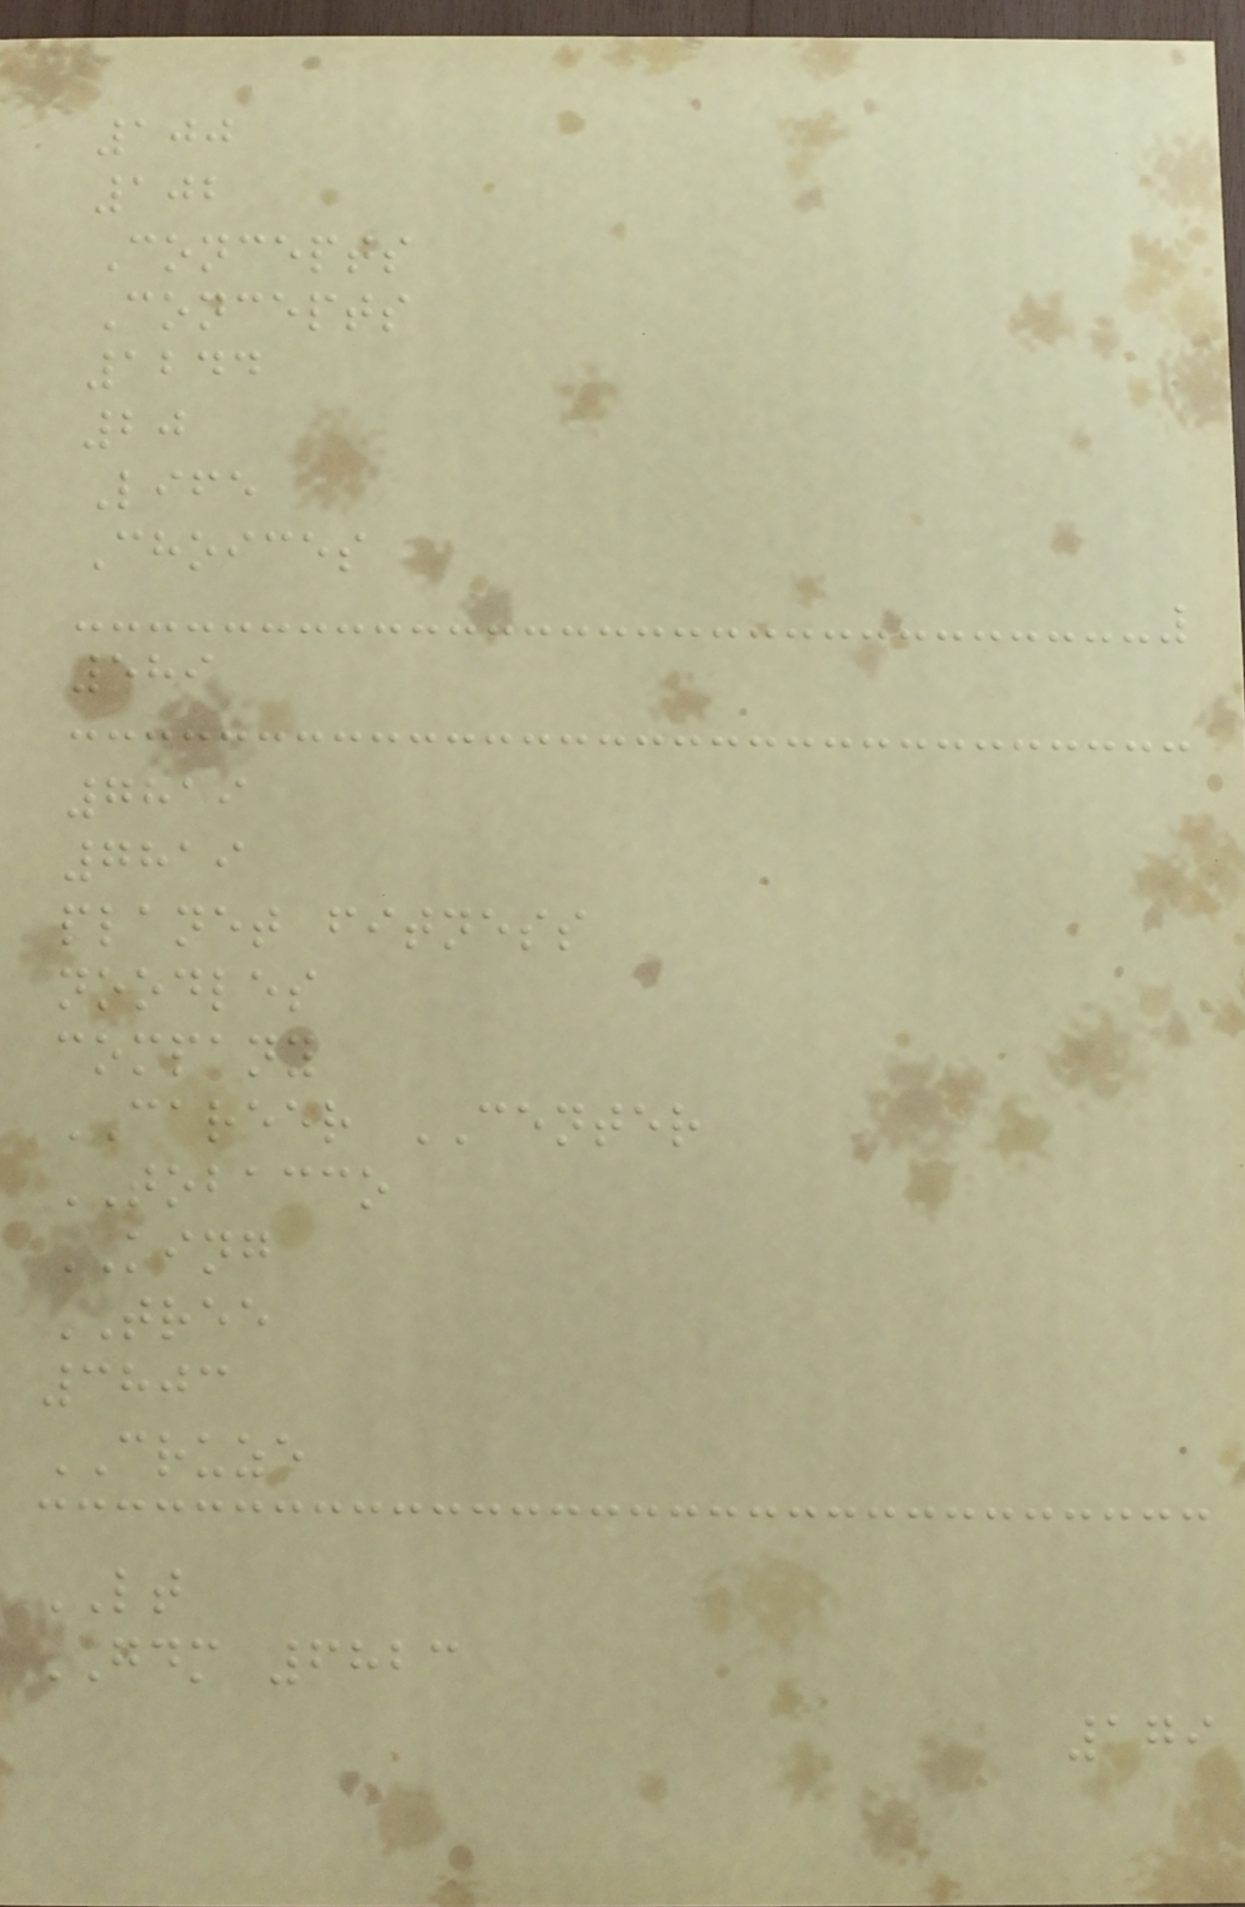100
102
Concepts
Concepts
1244
20
Life
Choices
589
7819
7819
planet fitness
noodles
company
CAREER CENTER
TOBACCO
KING
TREE
3803
CRUZE
LT
GDM 6823
179
